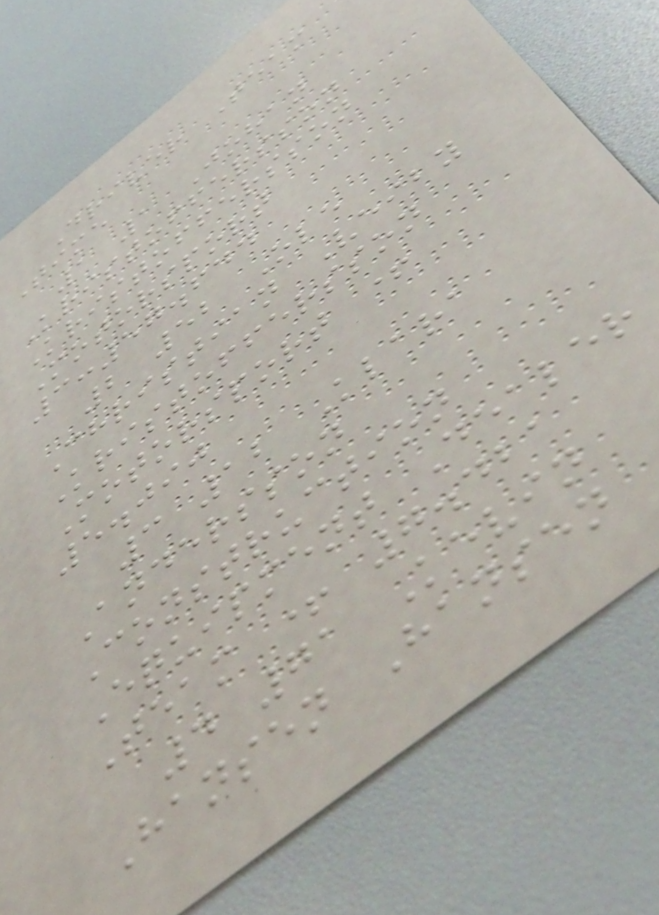Driver Team
Time
1 1 Johan
Kristoffersson
Kristoffersson
Motorsport
3:57.644
2 52 Ole
Christian Veiby
Kristoffersson
Motorsport +
5.090
3 12 Klara
Andersson
Construction
Equipment Dealer
Team + 7.421
4 71 Kevin
Hansen Hansen
